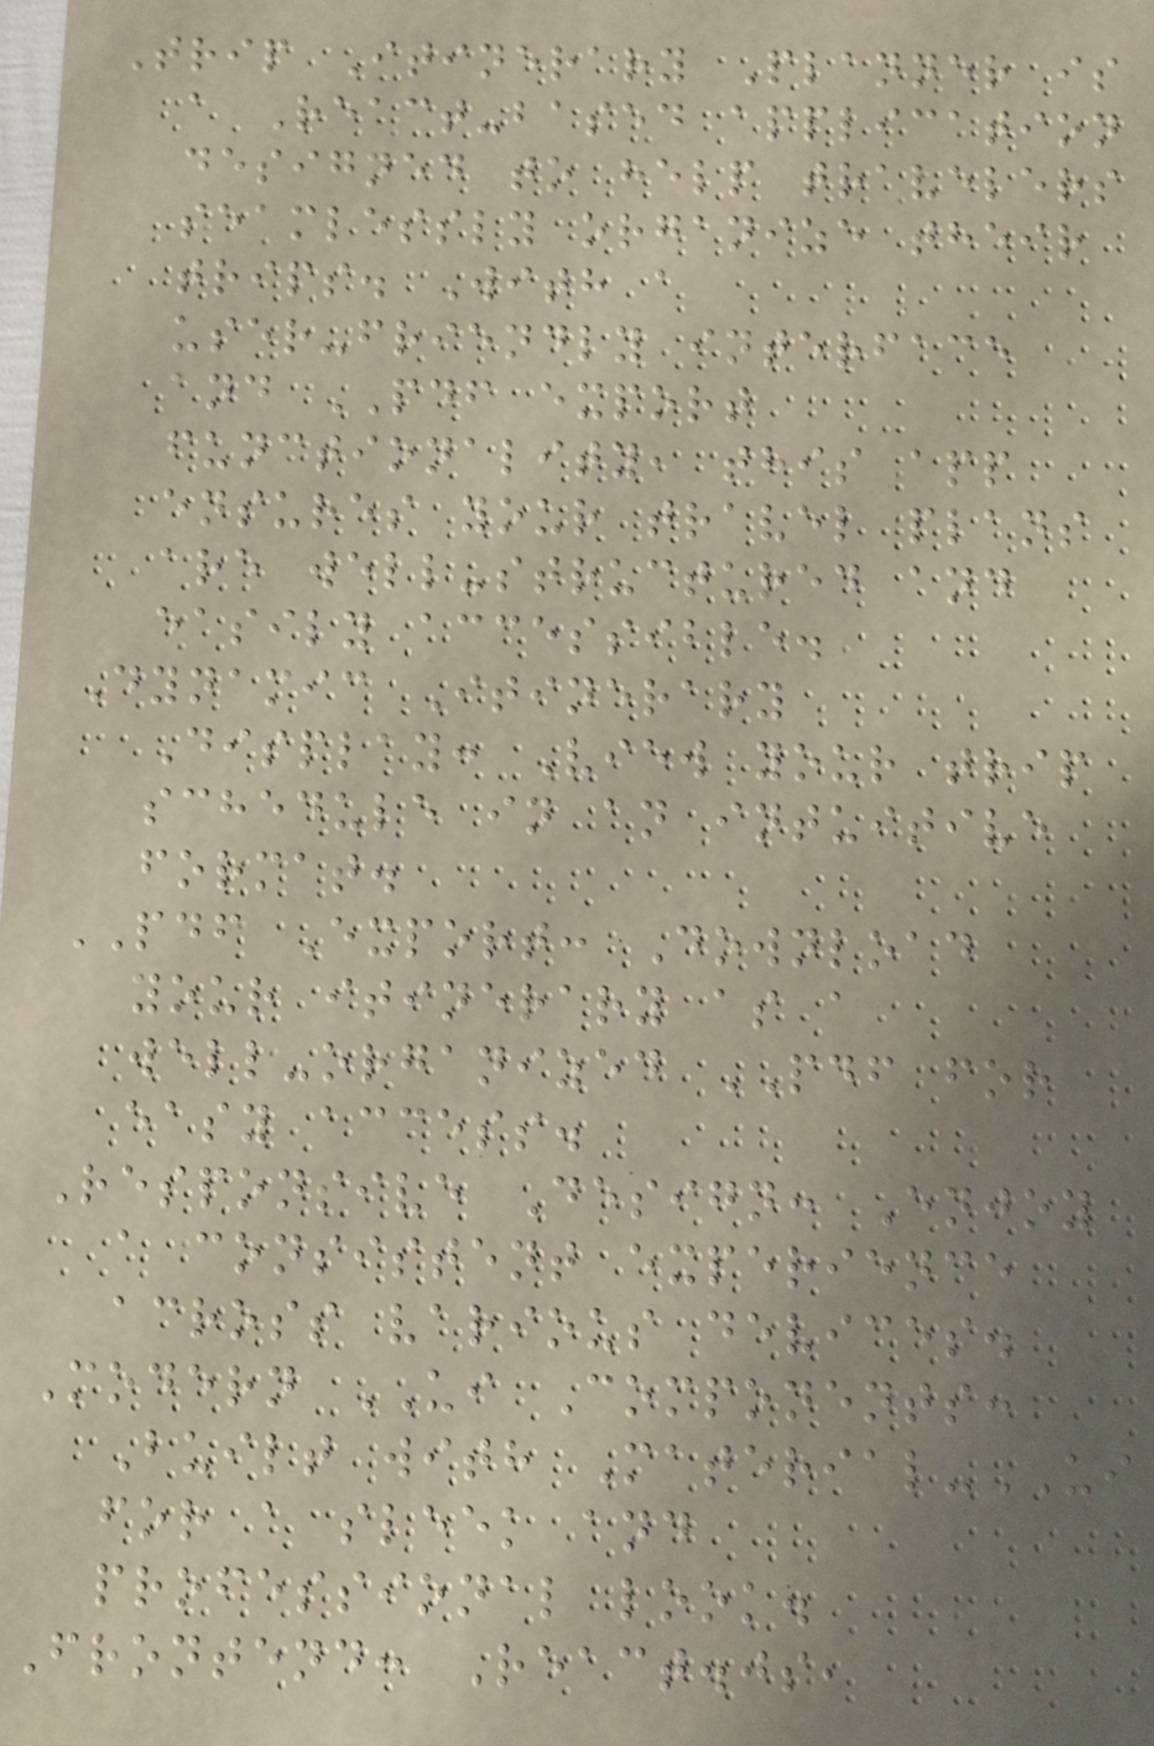Trip Itinerary Planner is
a React-based application
designed to help travelers
seamlessly organize their
trips. With a
user-friendly interface
and PDF export
functionality, this app
ensures your travel plans
are well-structured and
easily accessible.
Dynamic Itinerary
Display: View your trip
schedule in an intuitive
format.
PDF Export: Download
your itinerary as a
well-organized PDF for
easy access.
Responsive Design: Enjoy
a consistent experience
across various devices.
Modern UI Components:
Built with Material-UI
for a sleek and
professional look.
Frontend: React.js,
